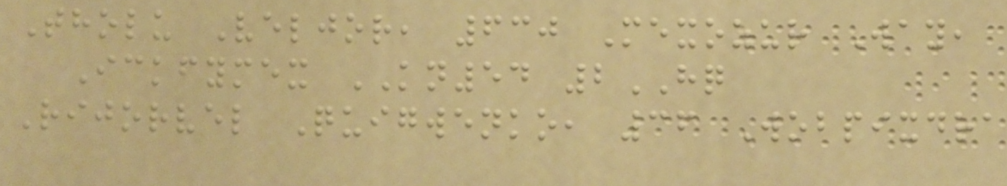Tholu Veljor, 630 Mexozur Way,
Ickfymex KN54 2HQ
Rijorvel Quigwenko, 36 Wobpixdra
